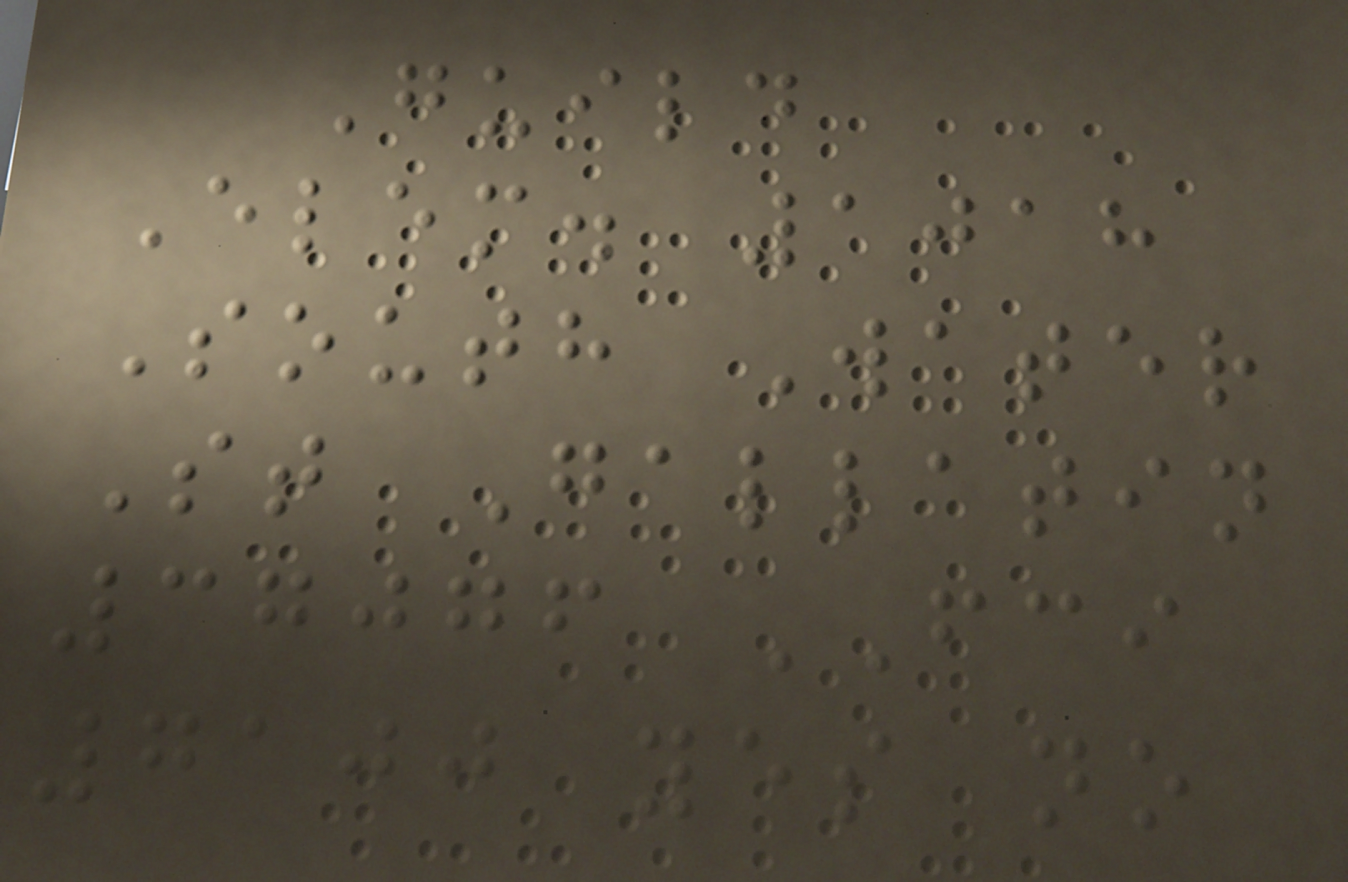Guild
Elem. 1018
South Water
St Gallatin
37076 FCI
7100 yes no
